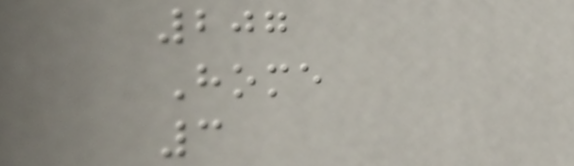207
Home
3
